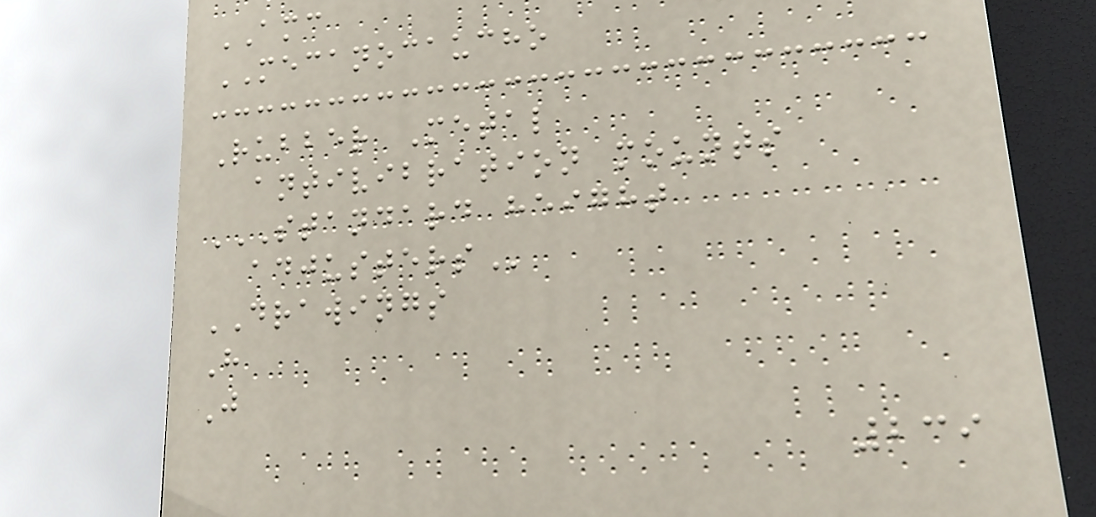AMC
MECANOCAUCHO
Rubber Metal
antivibration mounts
STANDARD HEIGHT
ADJUSTERS
DRAWINGS
H
J
239
